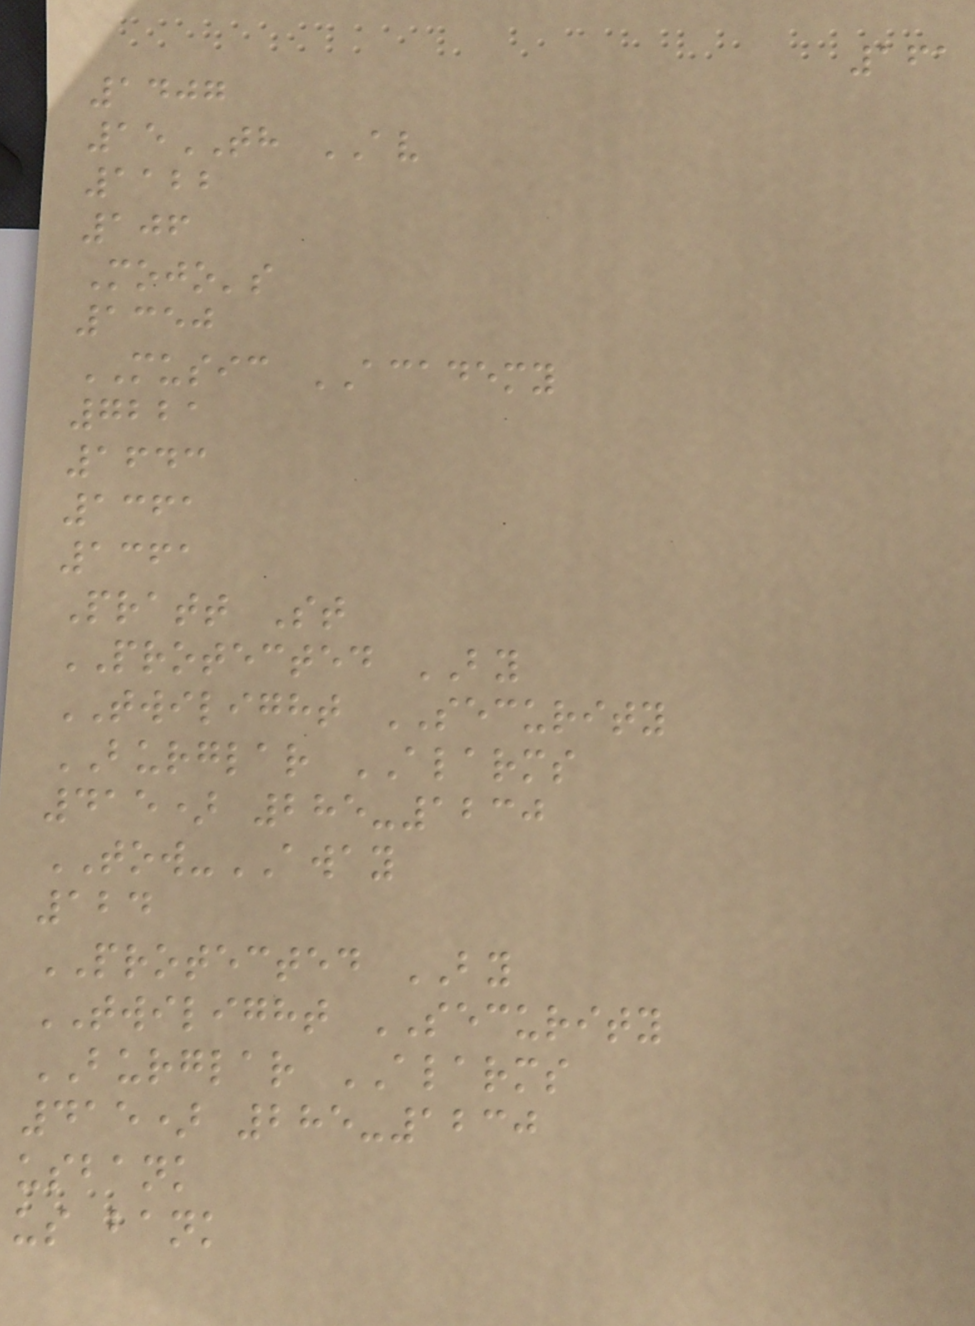161
1407
15TH AV
1122
106
Mojo's
1350
MUSIC ACADEMY
7221
1643
1361
1361
Pratt St
PROTECTED BY
TWILIGHT SECURITY
BURGLAR ALARMS
415) 285-1230
TOW-AWAY
124
PROTECTED BY
TWILIGHT SECURITY
BURGLAR ALARMS
415) 285-1230
usbank
us bank
